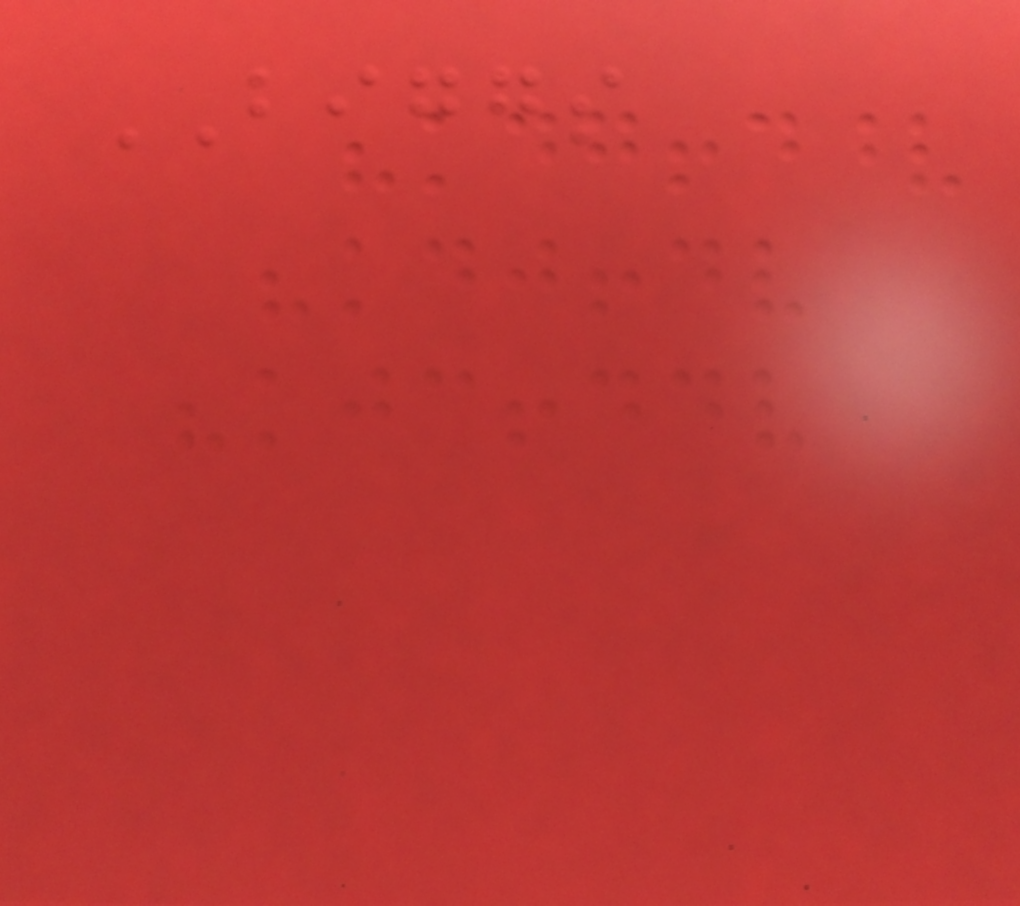BIGGS
